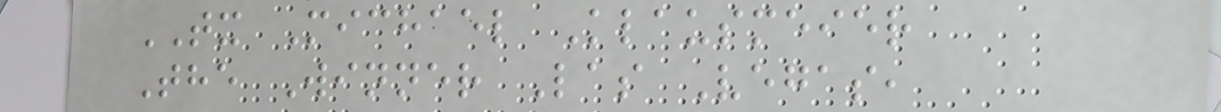TX Michael Klausmeier
The Winner Las Vegas,
